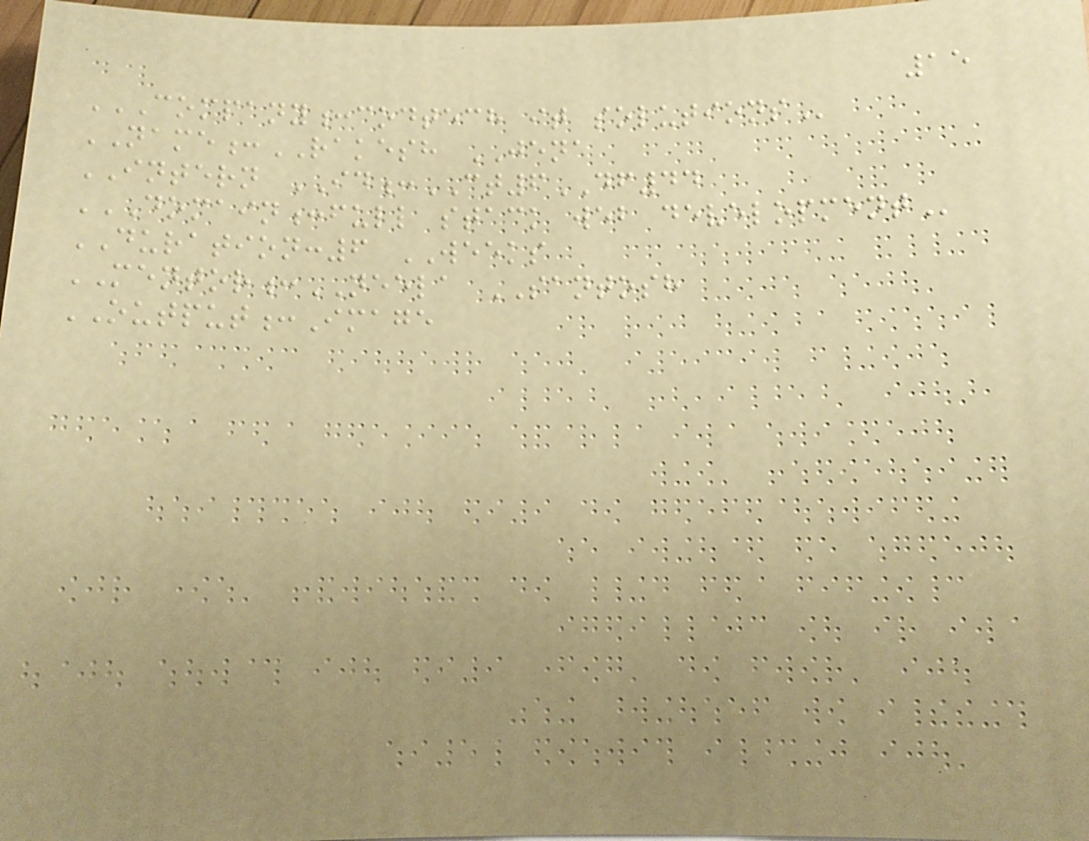15
COMPANY:CODTECH IT SOLUTIONS
NAME:RAKESH JENA
INTERN ID:CT6DF44
DOMAIN:FULL STACK WEB DEVELOPMENT
DURATION:6 WEEKS
MENTOR:NEELA SANTOSH
OUTPUT:Image
